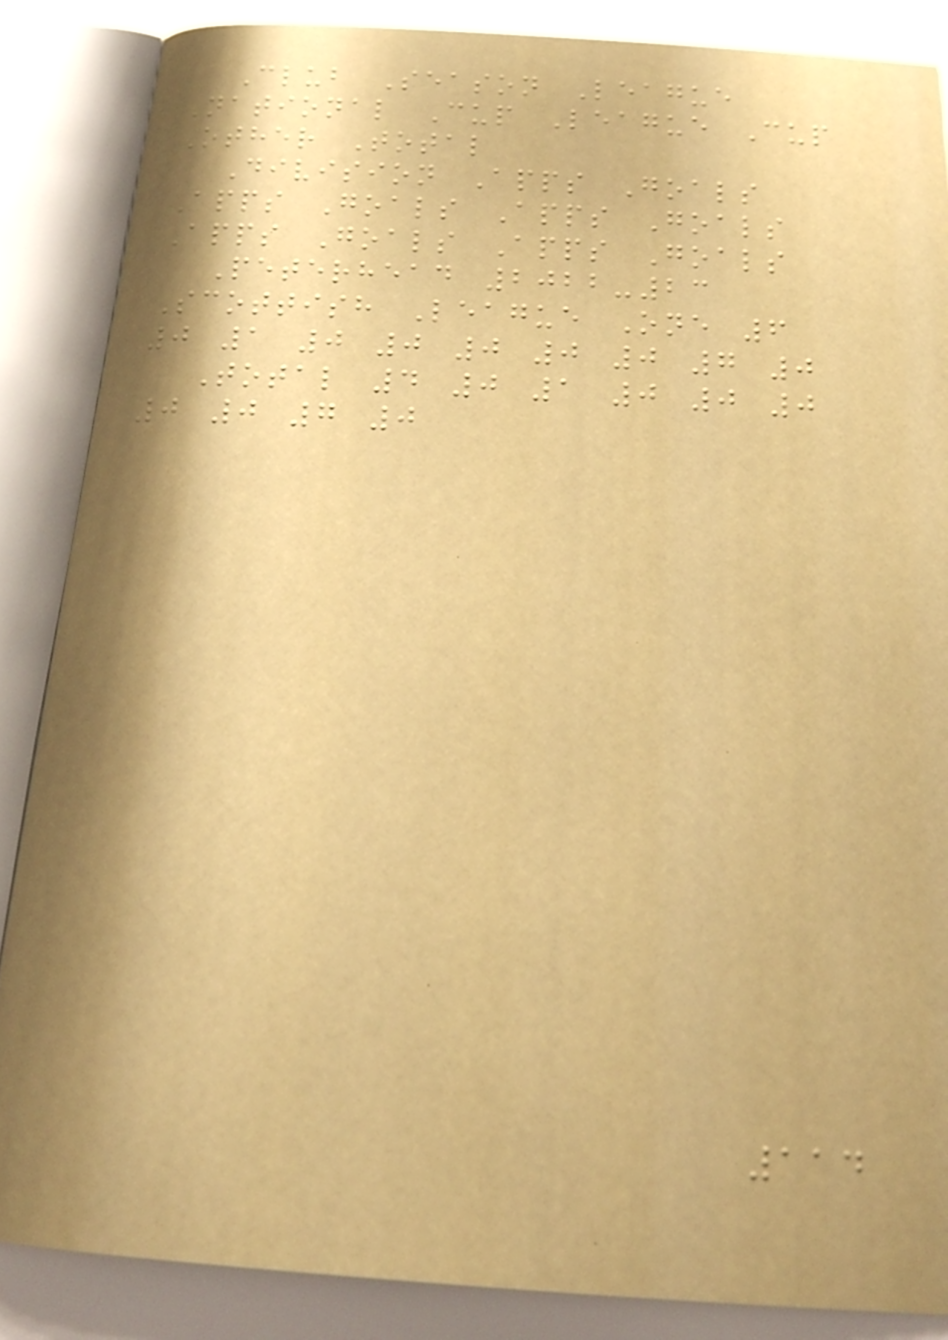Club Season League
National Cup League Cup
Other Total
Division Apps Goals
Apps Goals Apps Goals
Apps Goals Apps Goals
Peterhead 2022-23
Scottish League One 6
0 1 0 0 0 0 0 7 0
Total 4 0 1 0 0 0
0 0 7 0
114
